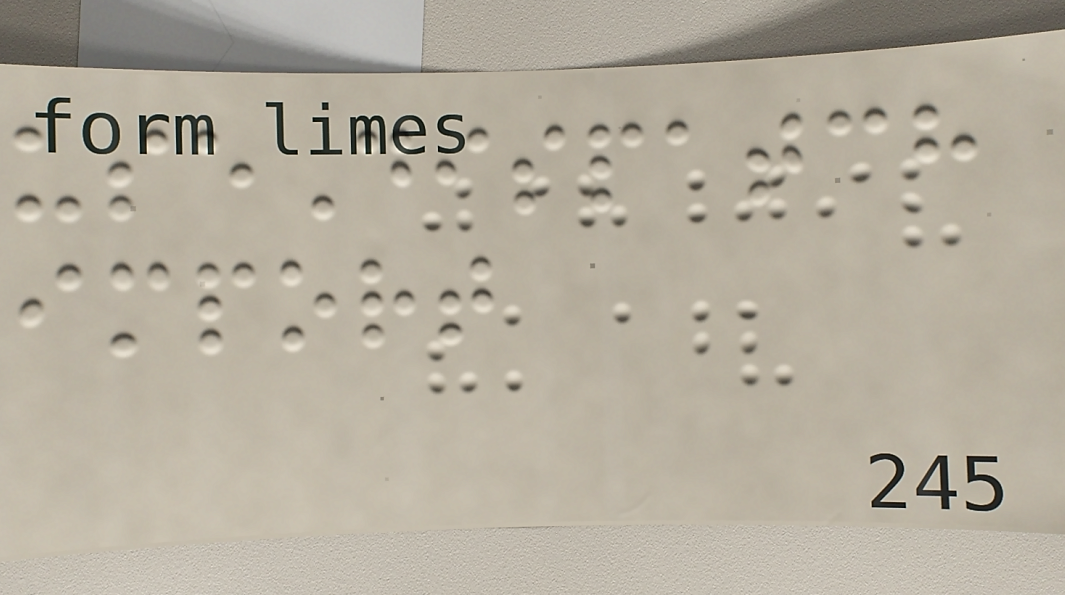useDispatch
import
